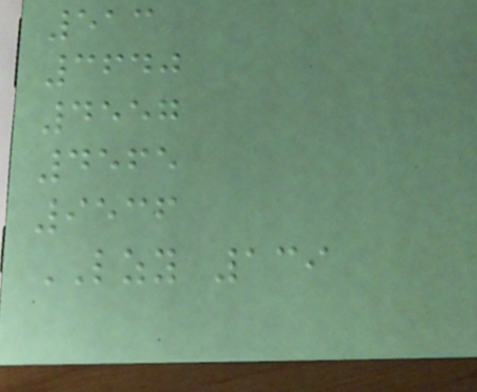513
3640
4557
4565
9536
LZY 139
